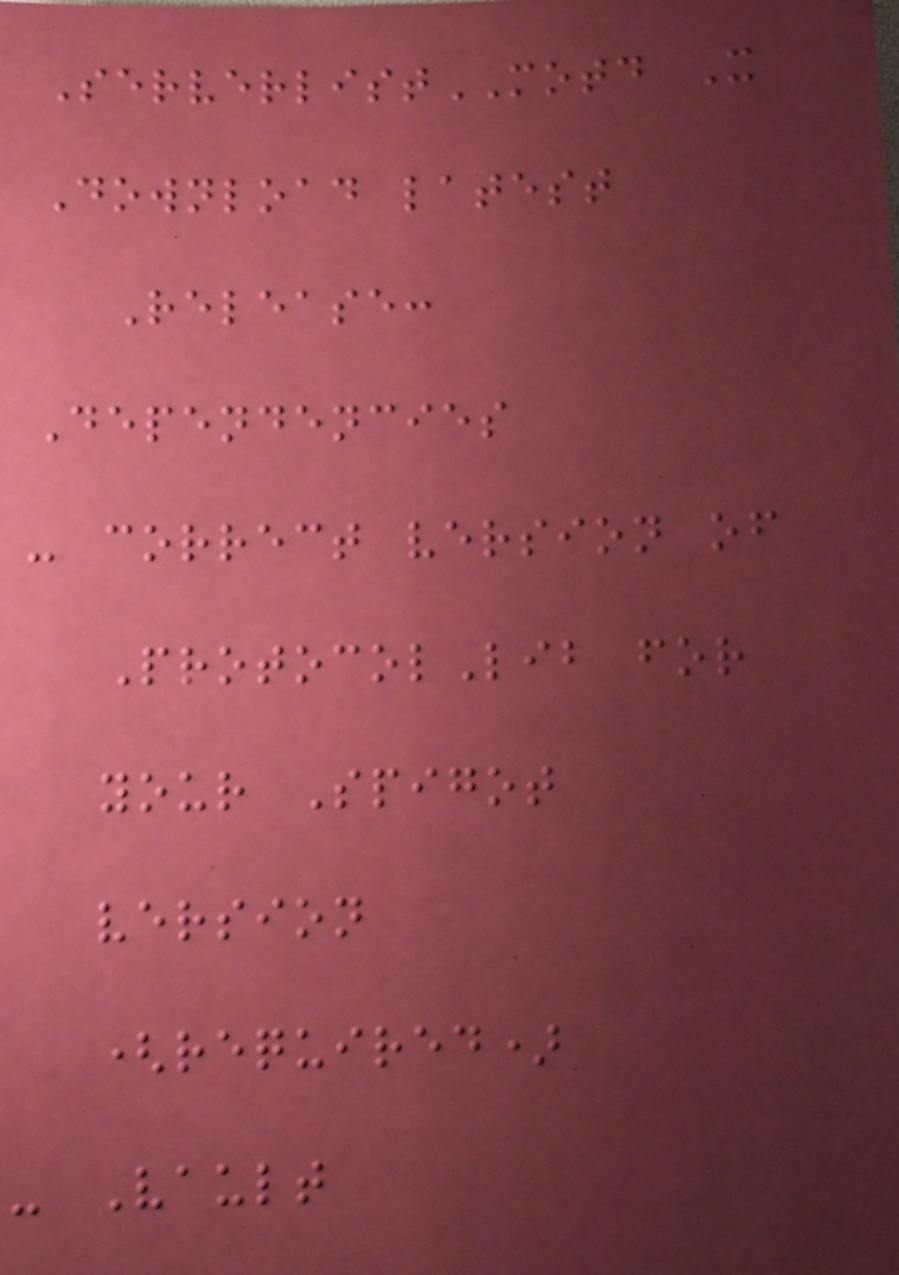ServerlistMOTD X
Download latest
Release:
Dependencies
- correct version of
ProtocolLib for
your Spigot
version
(required)
- Vault
